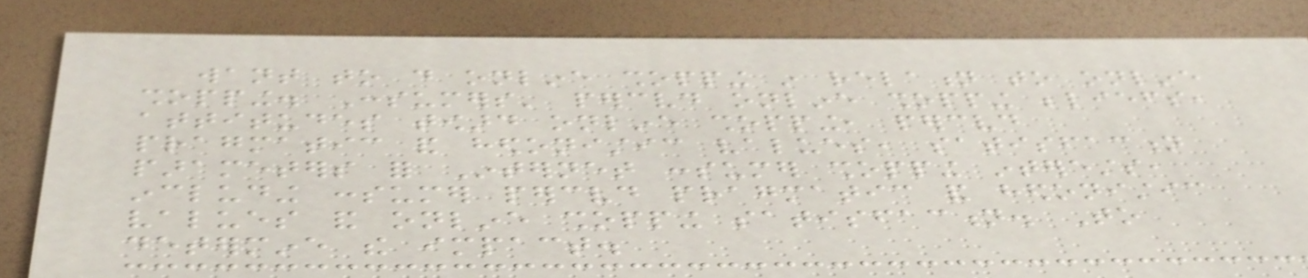want to do online shopping in relation to online
shopping. Consumers' perceived online shopping beliefs,
attitudes toward online shopping, perceived
pragmatic and hedonistic values, satisfaction
parameters for Internet consumer shopping interests,
including consumer perceived pragmatic and hedonistic
values and online shopping satisfaction. To
determine the impact.
